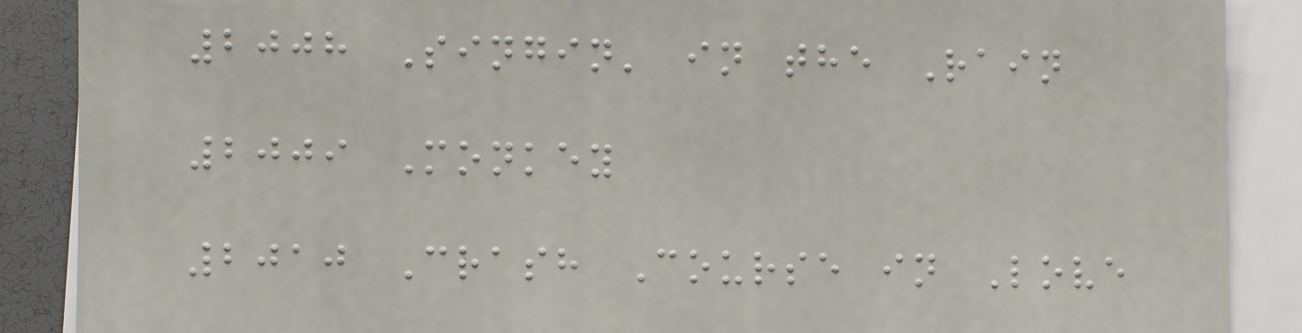2008 Singin' in the Rain
2009 Monkey
2010 Crash Course in Love
